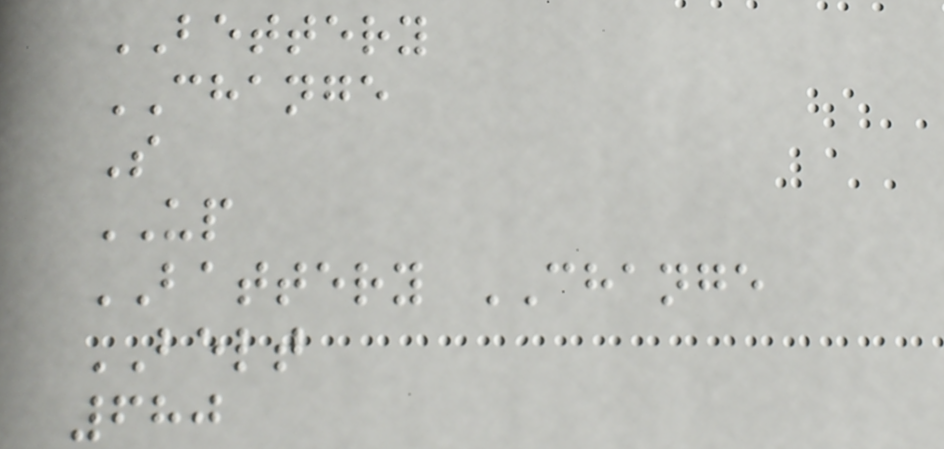BETTERY
CHANGE
S
UP
BATTERY CHANGE
BELT
680
